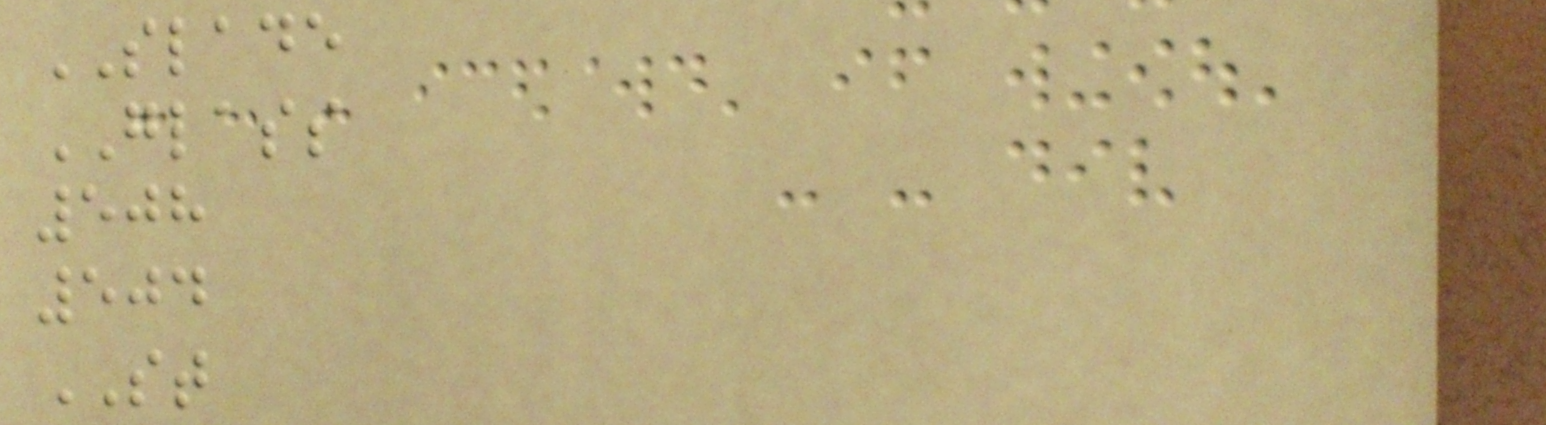SLADE
GLASS
508
504
ST
